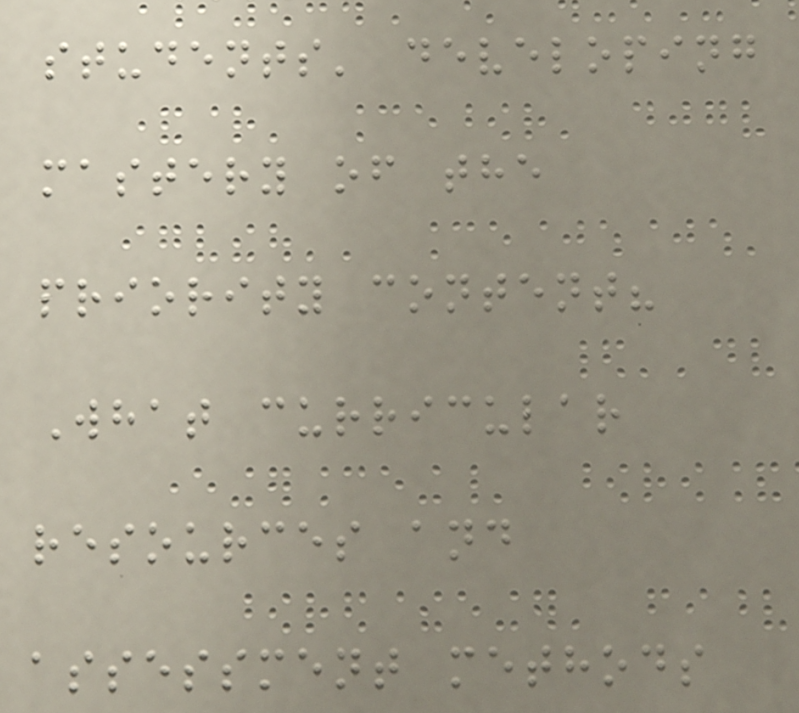students' developing
mastery of the
priority content?
What curricular
resources and
assessment methods
